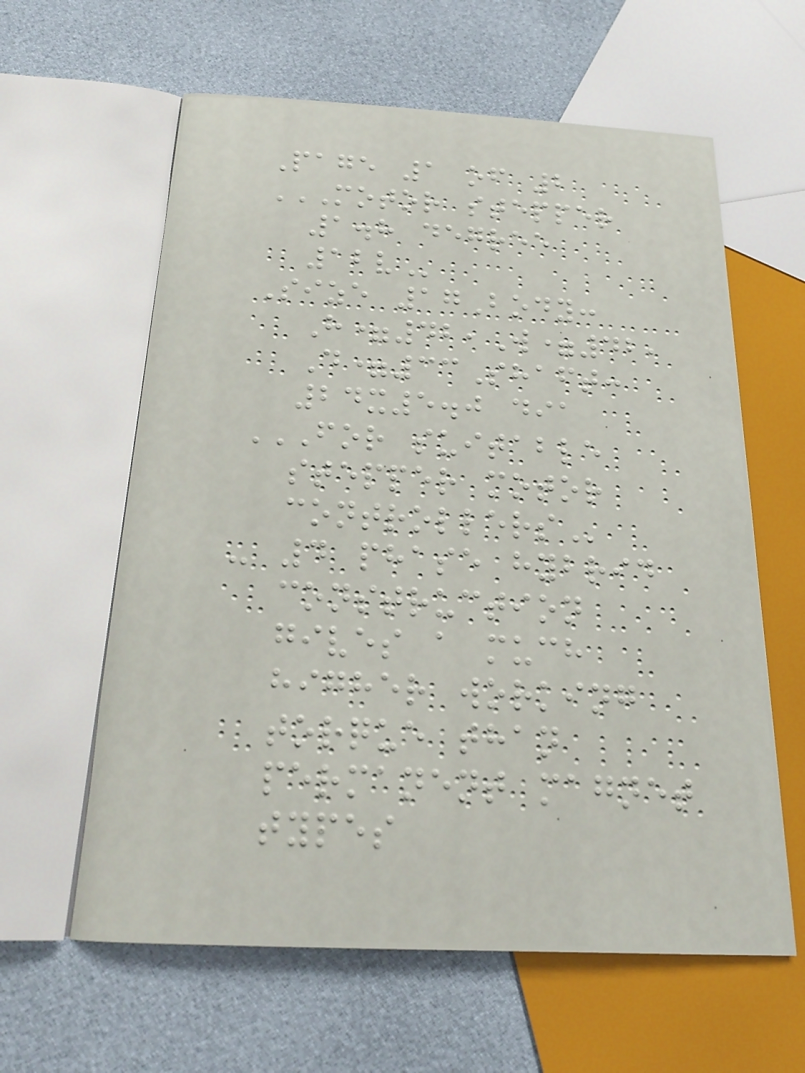Page 1 of 2
MOTOR STEPPER
1.8 DEGREE
12V
Size 17Body:
H=42,W=42,
D=33Shaft:
24x5.0 dia
FOR SUITABLE
STEPPER MOTOR
CONTROLLERS
- 4 phase hybrid
construction
gives a much
higher working
torque than
permanent magnet
types
